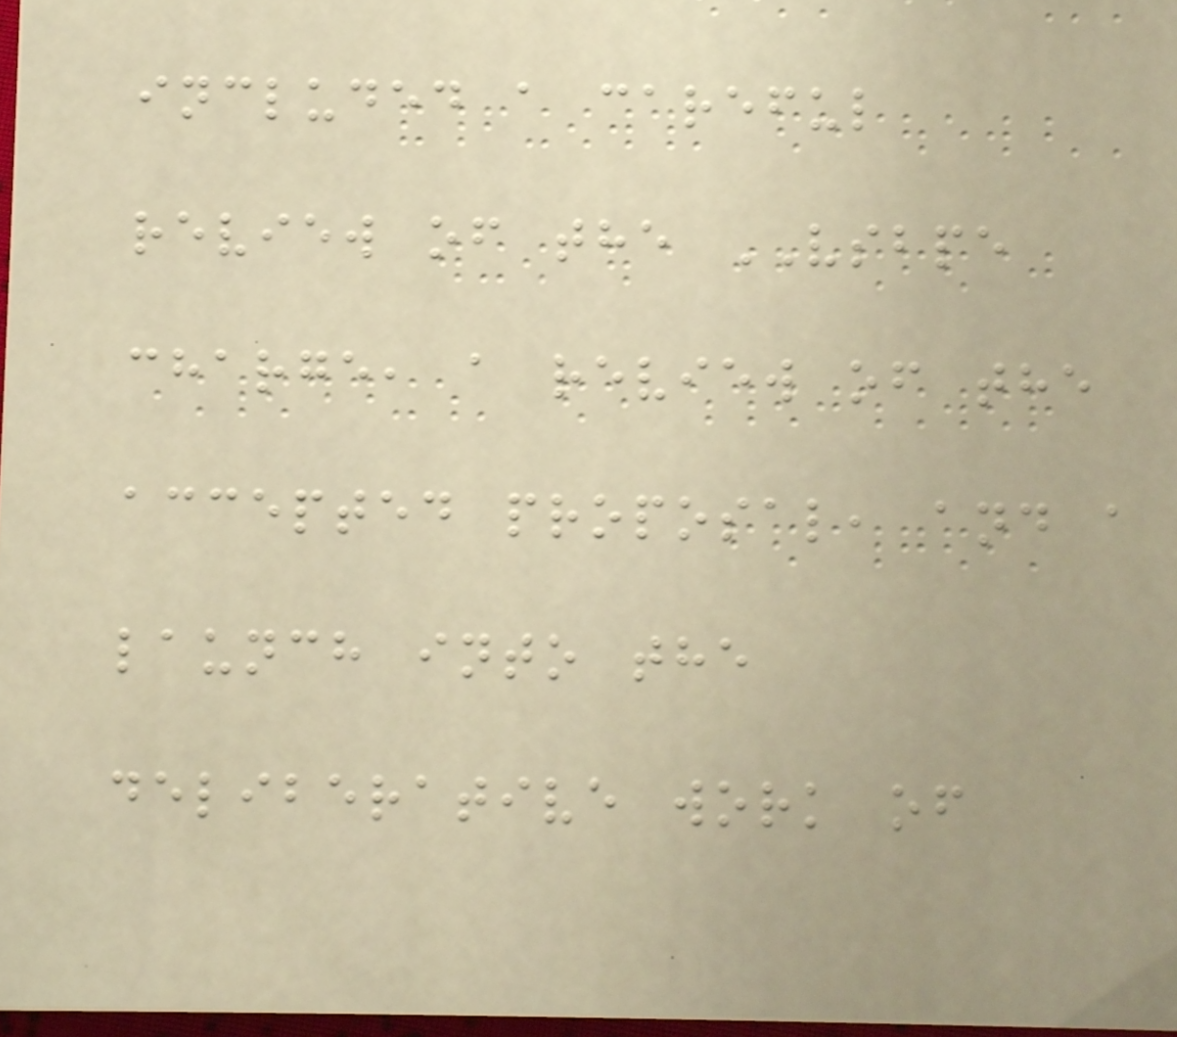included a careful
review of the VSBPE
charge, a review of the
accepted proposal, and a
launch into the
deliberative work of
